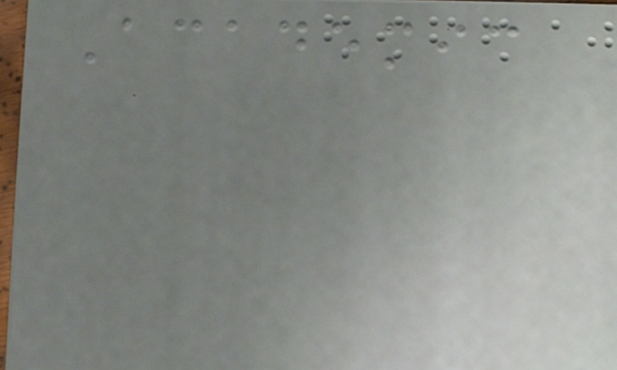Academic
